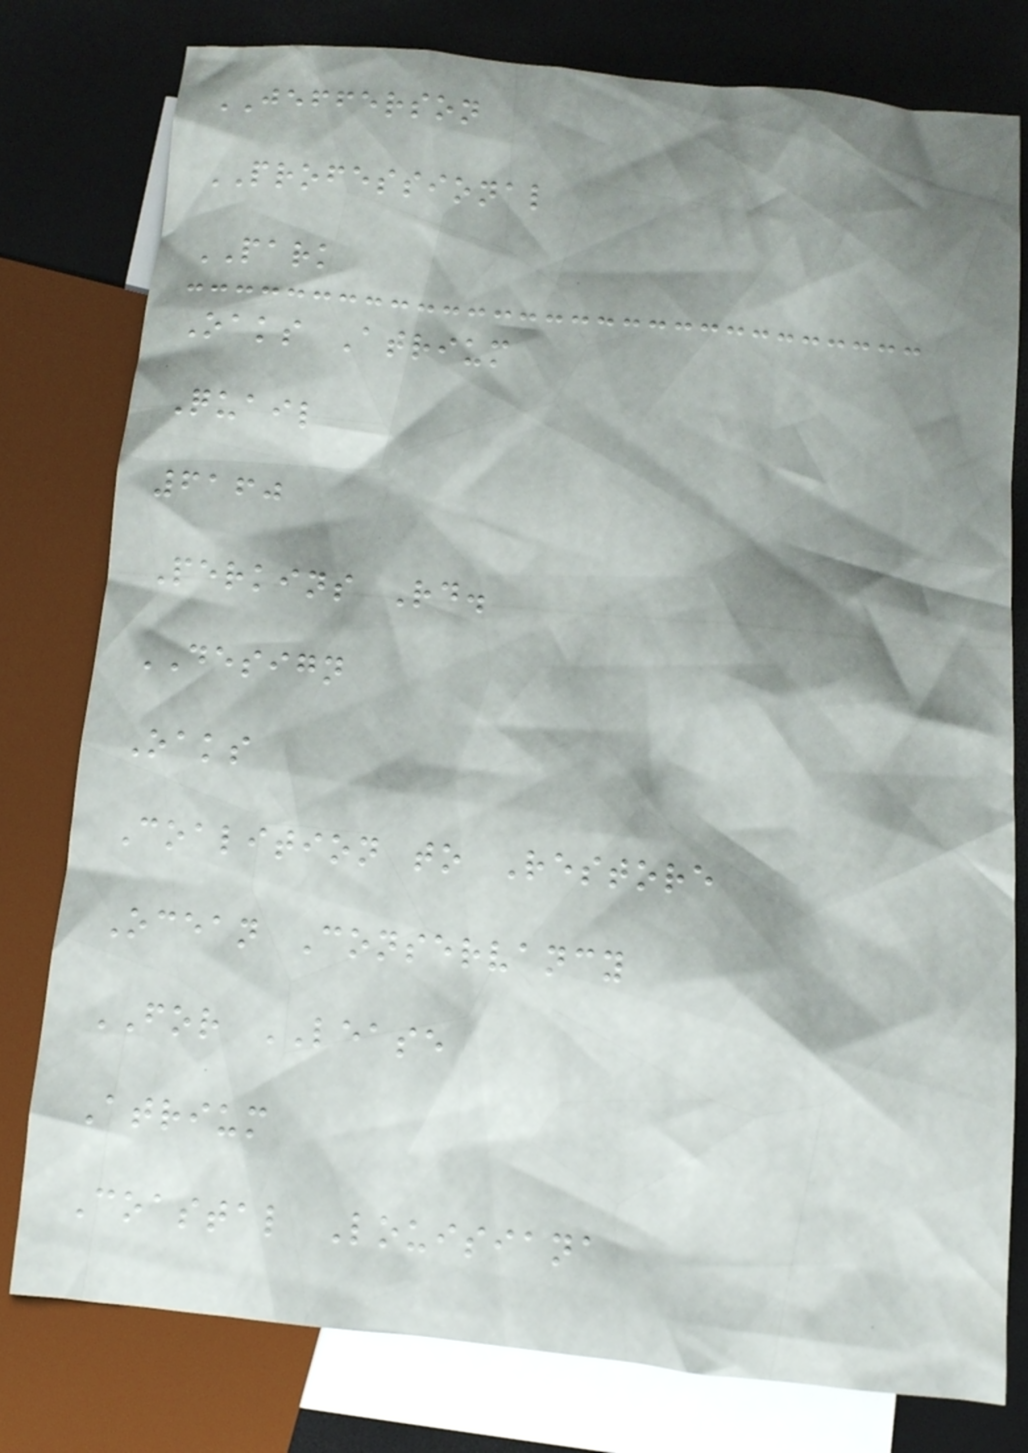JEFFERSON
PROFESSIONAL
PARK
Oaks Atrium
Quail
6160
Perkins Rd.
DESIGN
Oaks
Coalition to Restore
Ocean Conservancy
FOR LEASE
Atrium
Coastal Louisiana
